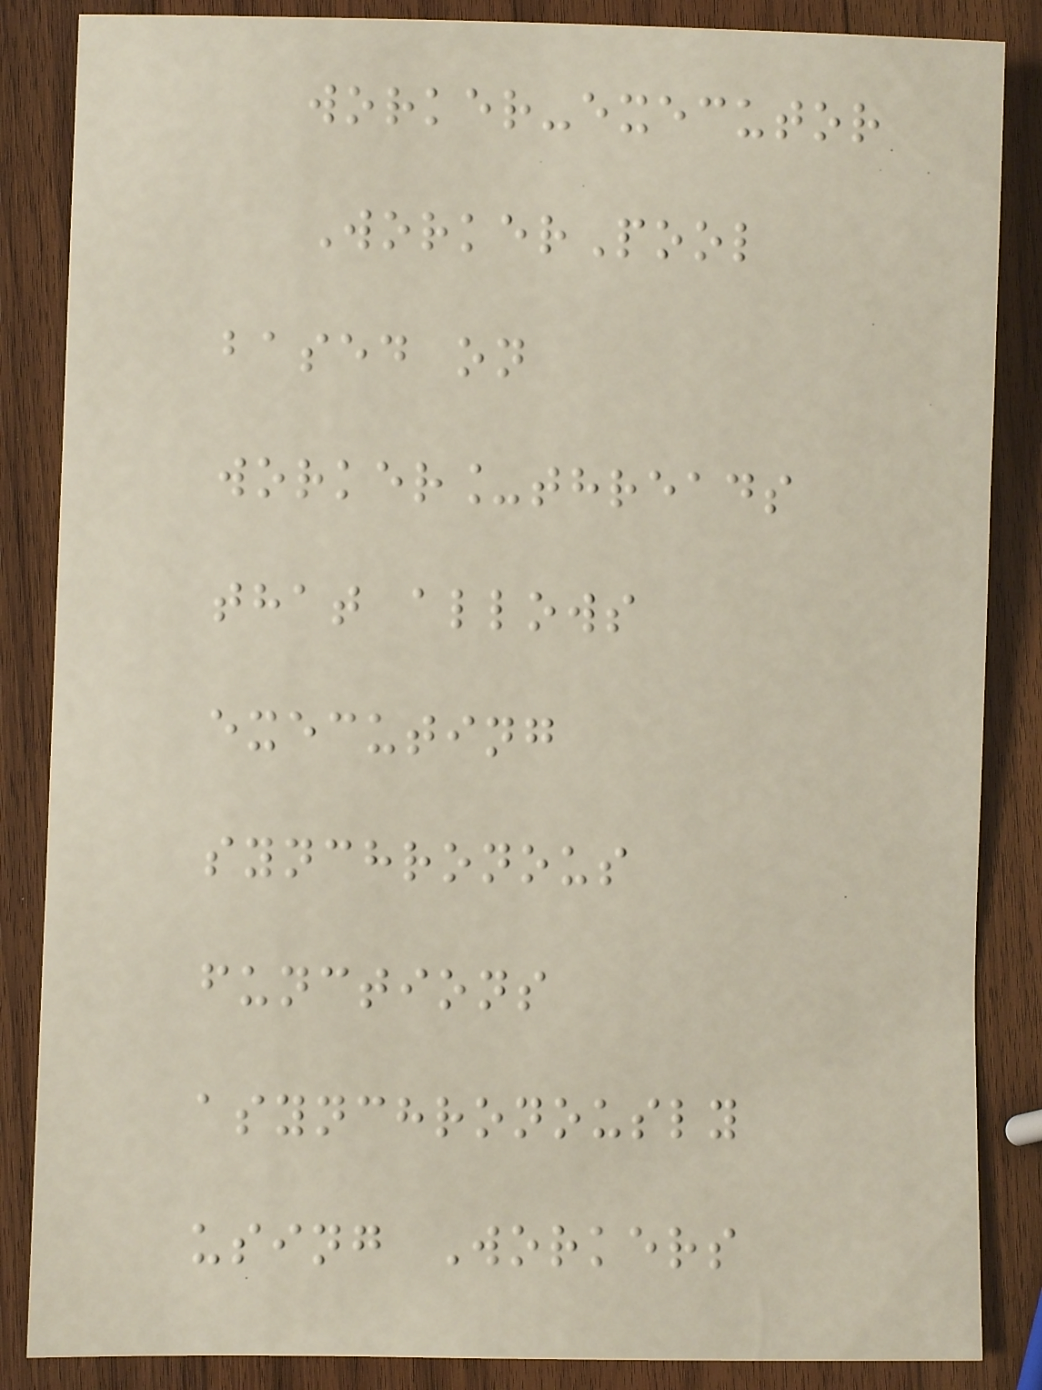worker-executor
WorkerPool
based on
worker_threads
that allows
executing
synchronous
functions
asynchronously
using Workers
